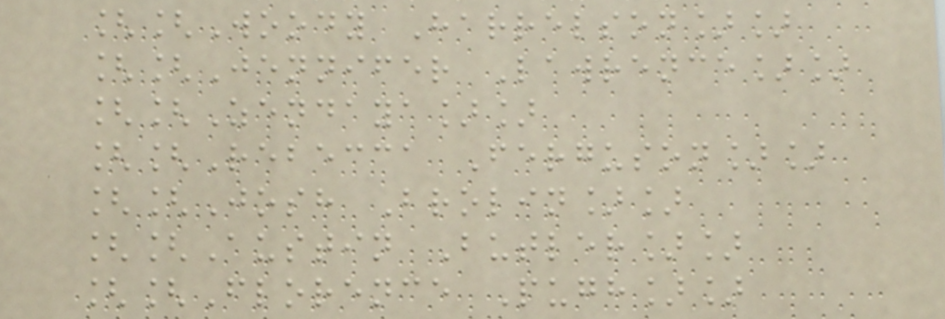[[Woody Harrelson]]
[[Jennifer Lawrence]]
[[Zendaya]]
[[Rebecca Ferguson]]
[[Josh Brolin]]
[[Austin Butler]]
[[Florence Pugh]]
